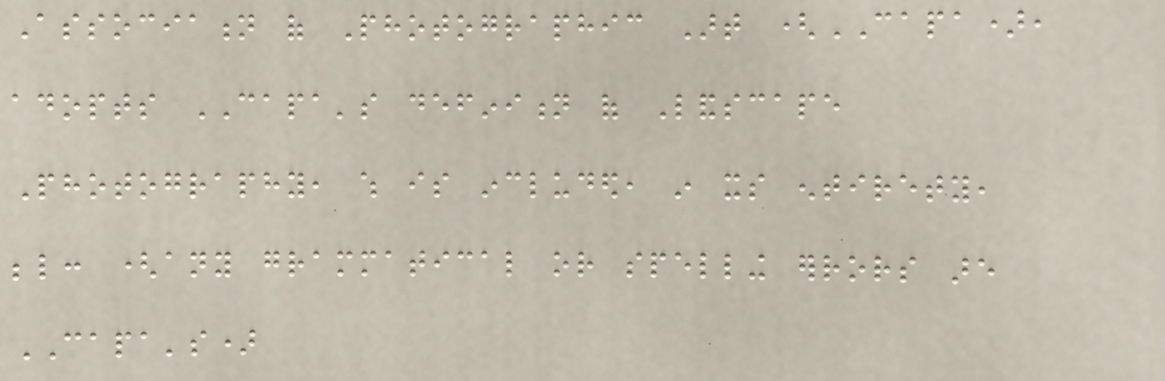Association of Photographic Art (CAPA),
adopts CAPA's definition of Landscape
Photography, which is included, in its entirety,
below: (any grammatical or spelling errors are
CAPA's)
